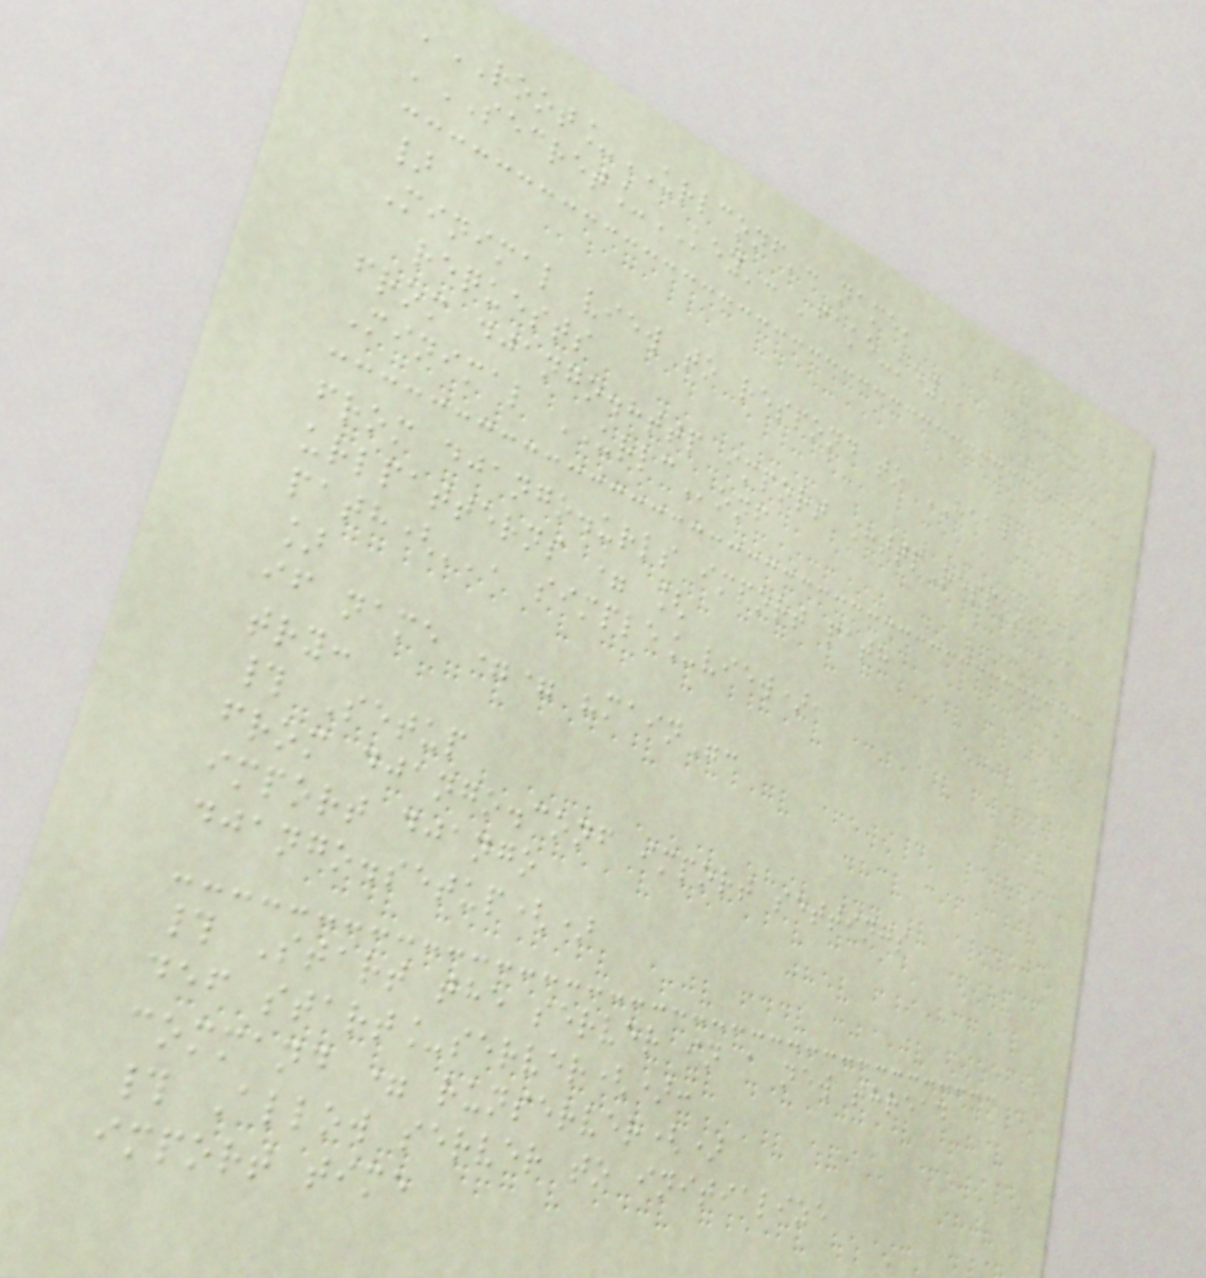'ROOT_URLCONF': name,
'SECRET_KEY': 'fake-key',
}
Minimal view to respond to HEAD
requests
from django.http import HttpResponse
Minimal URLConf
from django.urls import path
urlpatterns = [
path('', simple_view),
]
if name == "main":
try:
# Setup
from django.conf import settings
import django
django.setup()
# Start the server in a new thread
def start_server():
command = runserver()
# Allow server to initialize
import time
